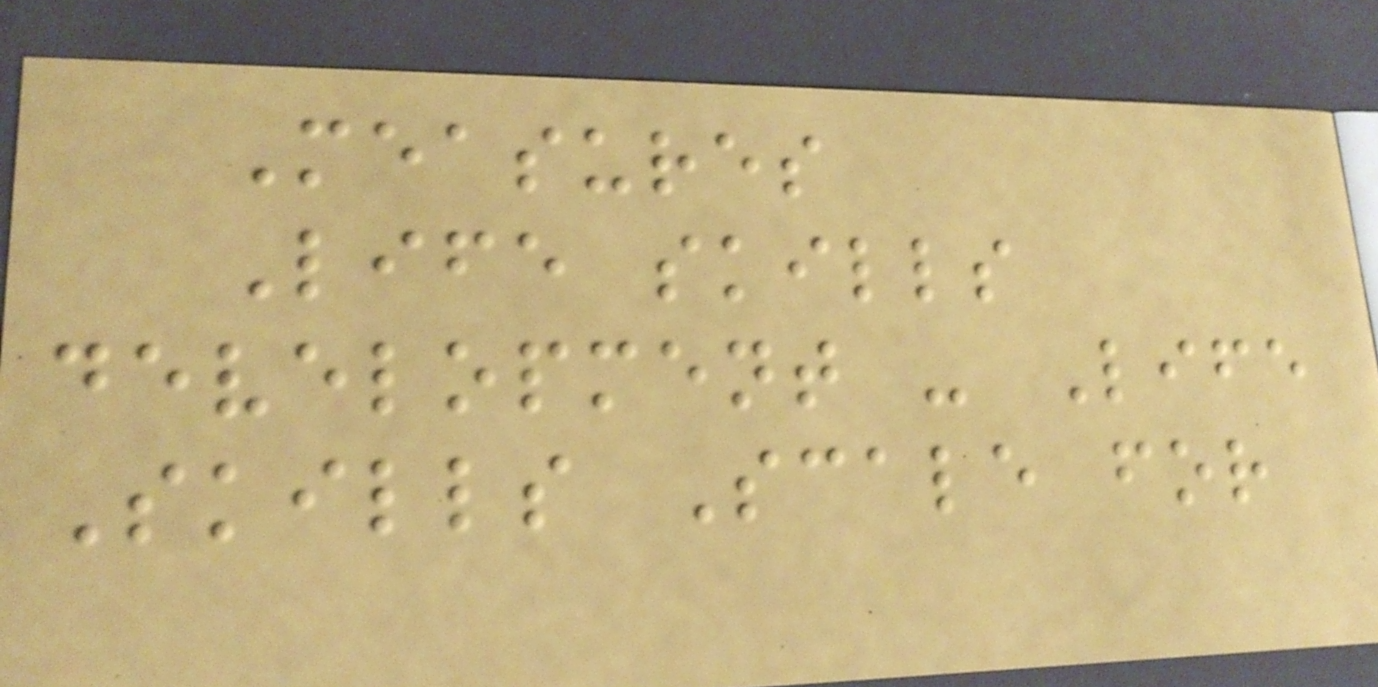Measures
Life skills
development - Life
Skills Scale for
